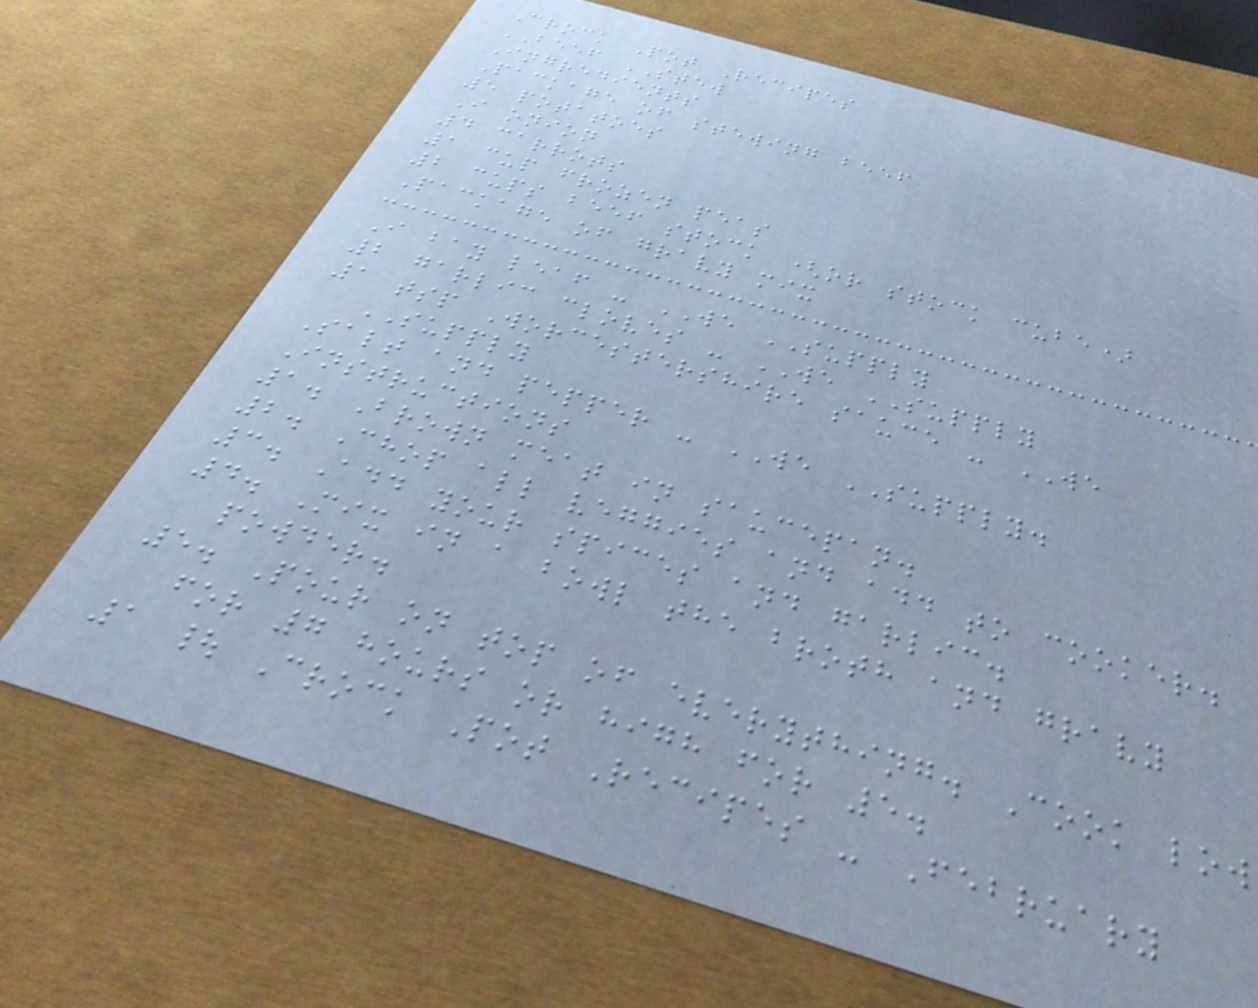Crock Pot Recipes
BEEF STEW
Ingredients
Package of stewing beef
5 potatoes
I onion
4 carrots
1 cup frozen peas
2 cups beef stock (or stock cube)
Package of gravy mix
I bay leaf - WE SUPPLY
2 garlic cloves - WE SUPPLY
1 tsp Worcestershire sauce - WE
SUPPLY
Salt and pepper - WE SUPPLY.
Instructions
1. Brown meat in saucepan.
2. Chop all veggies and add to cooker.
3. Add your spices and garlic.
4. Mix in a bowl the broth and gravy
powder.
5. Pour on top of everything. Cook low
for 7 hours or high for 5.
1 | Crock Pot Recipes - February
